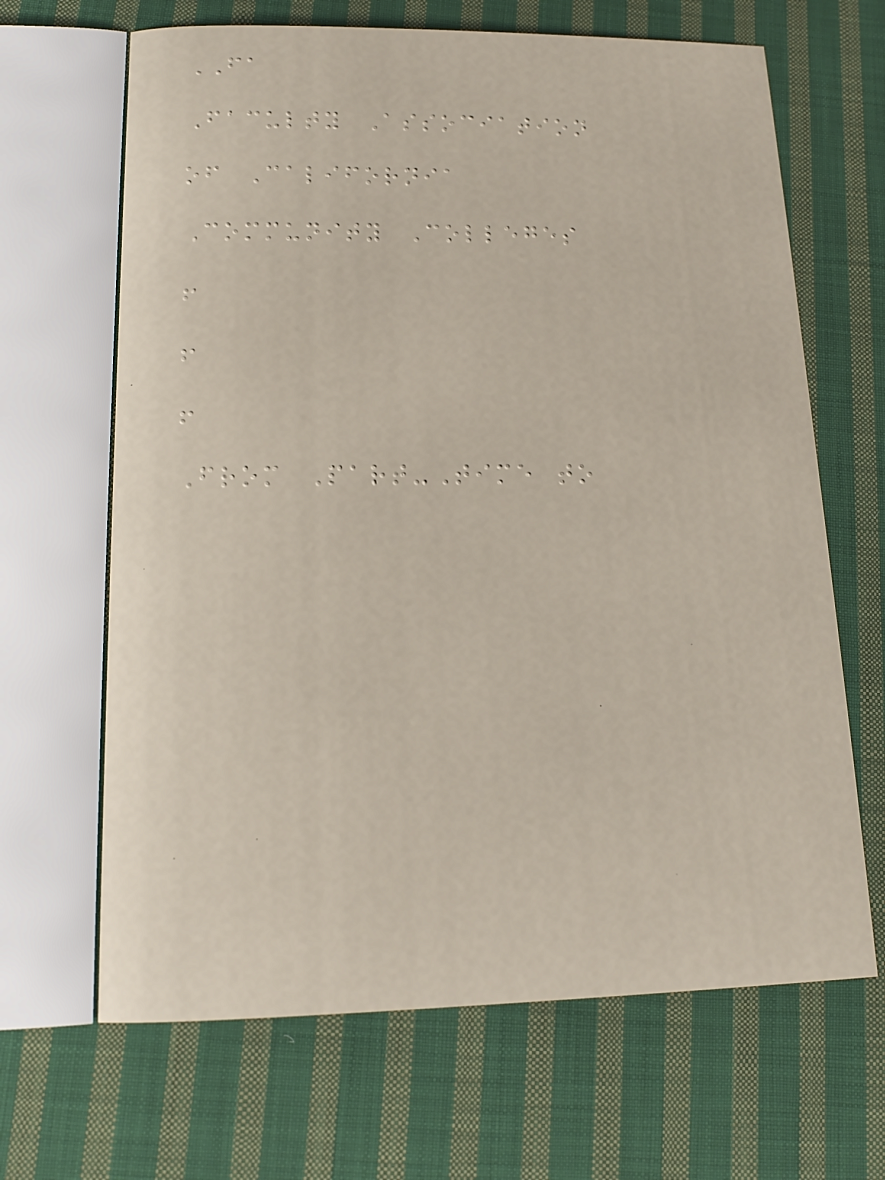FA
Faculty Association
of California
Community Colleges
!
!
!
From Part-Time to
